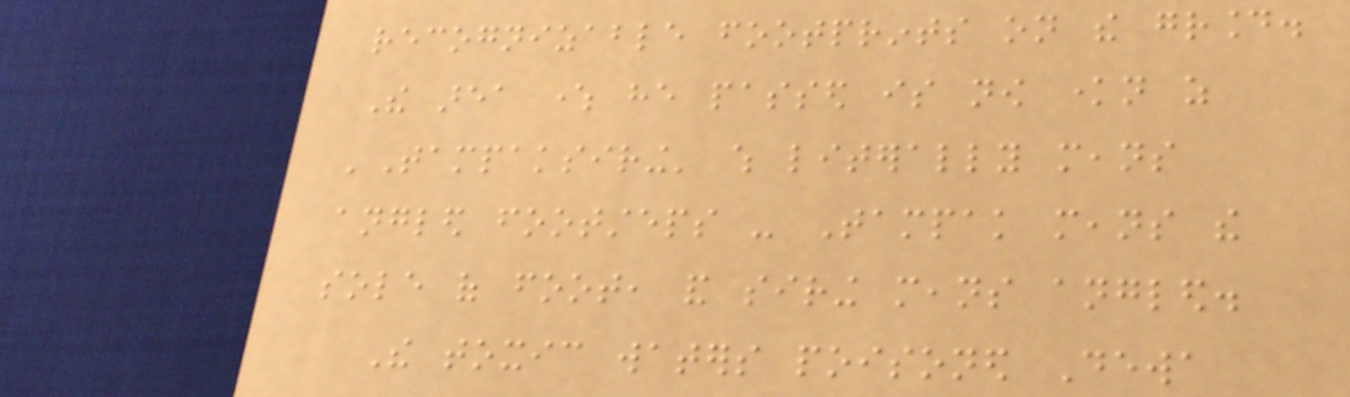recognizable footprints on the ground.
The area where he passed is now known as
'Tampaksiring' which literally means
angled footsteps - Tampak means the
sole of foot, and siring means angled.
The toxic waters poisoned Dewa
